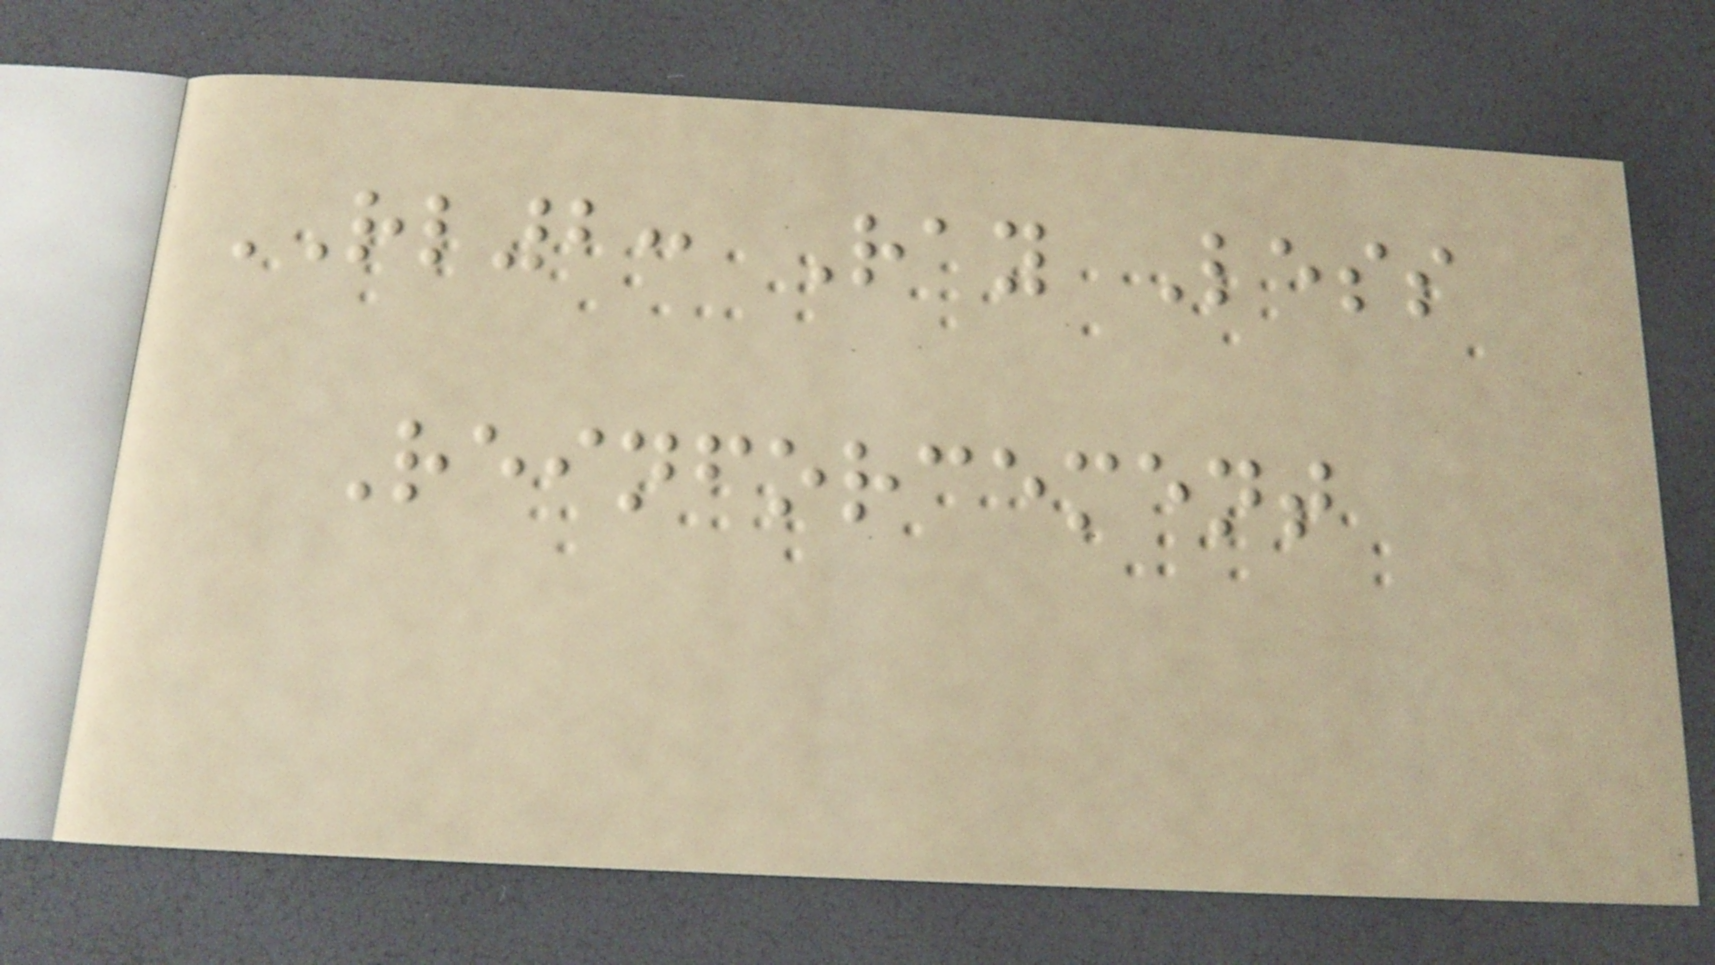RL2: Ray Less
Reinforcement
